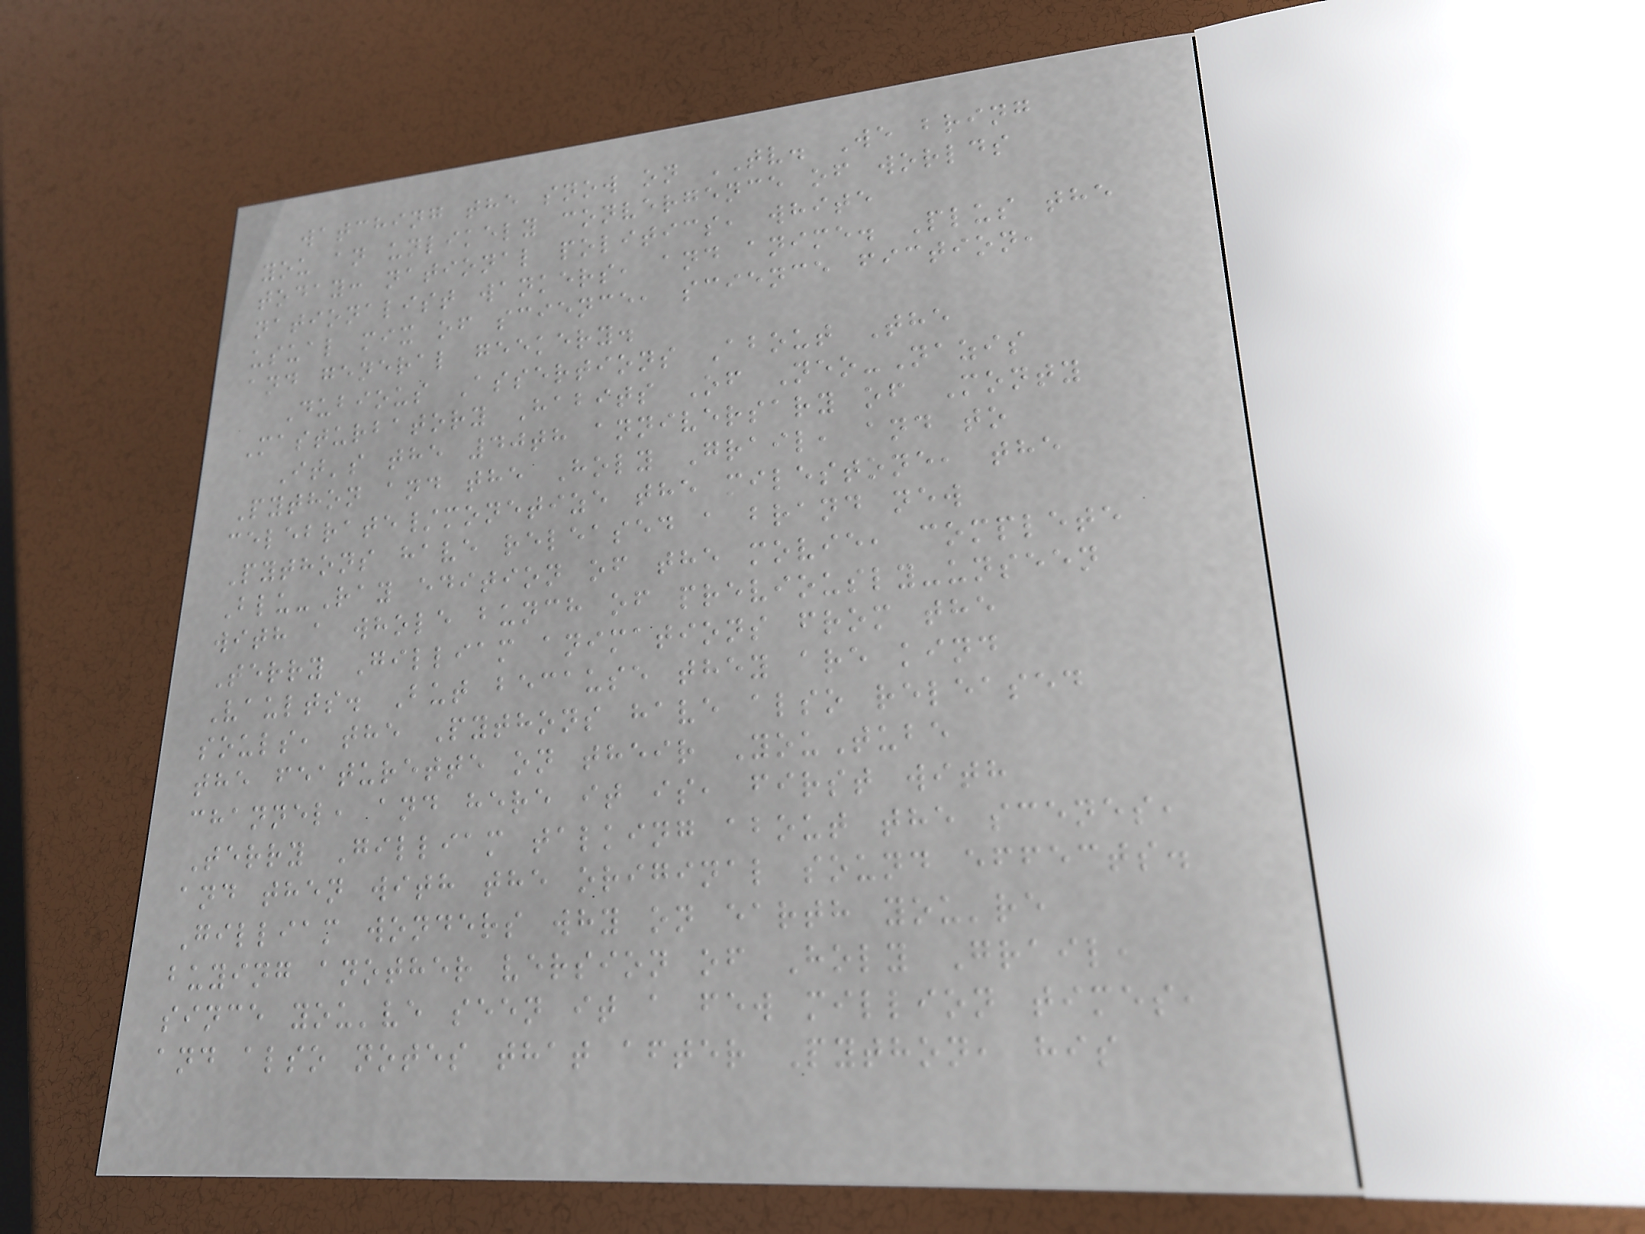watching the snow on TV. We bring
you an unlikely convergence of worlds
today: national politics, white
nationalist wankers, and anime. Plus the
usual mix of science, science fiction,
and general geekery.
Dubious Assertions About The
Masturbatory Habits Of Neo-Nazis
It's the 40th anniversary of Monty
Python and the Holy Grail, and to
celebrate/monetize the milestone, the
Pythons have released a brand new
Blu-Ray edition of the movie, complete
with a whole bunch of previously-unseen
Terry Gilliam animations from the
Vaults. But because they are kind
souls, the Pythons have also released
the featurette on their YouTube
channel, and here it is, first with
Terry Gilliam talking about the scenes,
and then with the original sound effects.
Gilliam wonders why on earth you're
buying another version of Holy Grail,
since you've seen it a few million times,
and also notes that after Python, his
